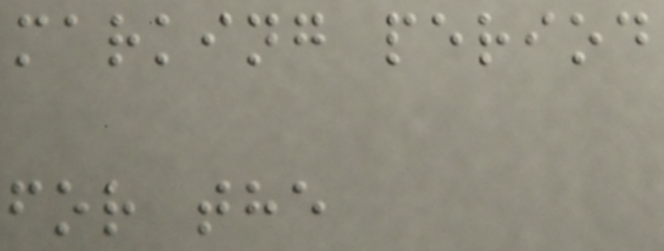marking period
for the
